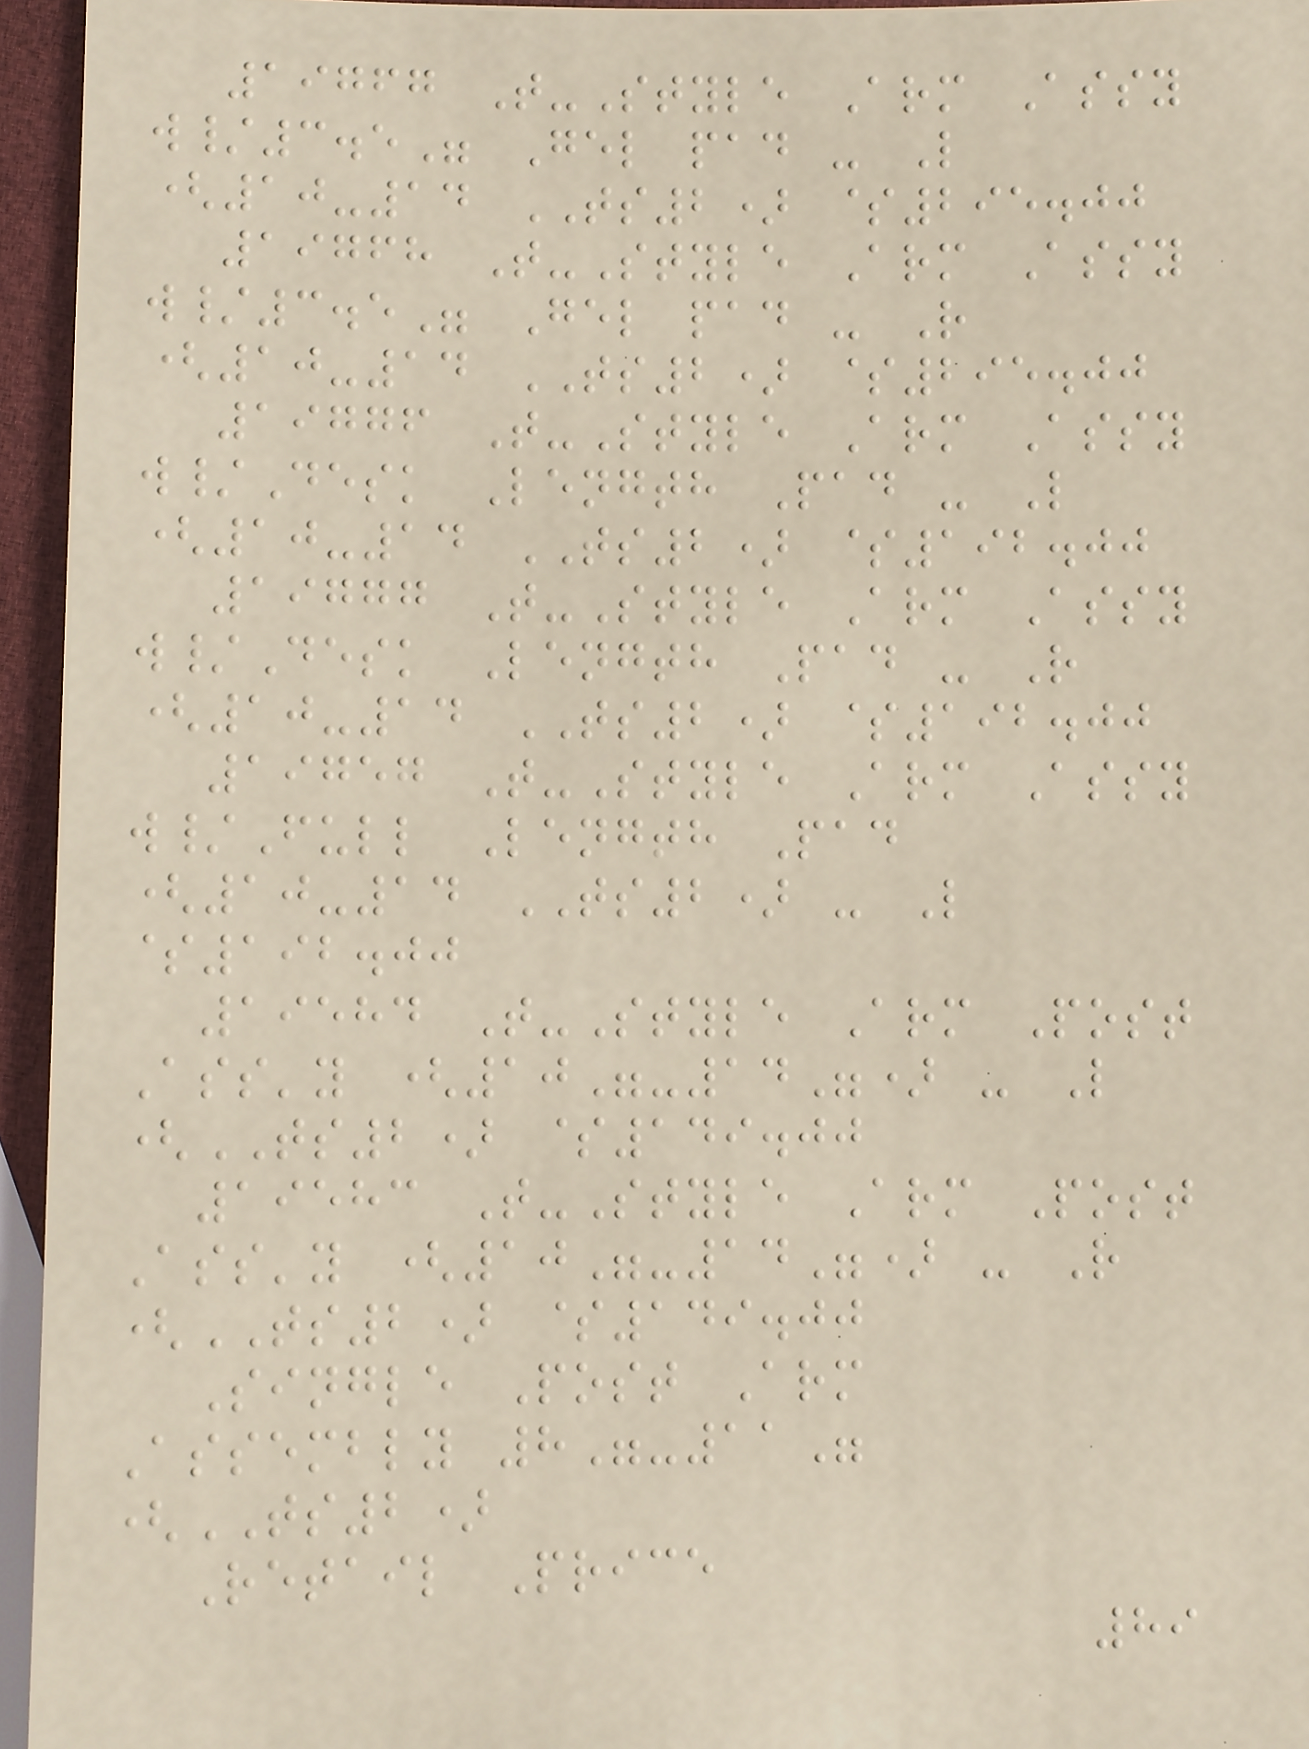19767 T-Style Arm Assy
w/3.5" Gel pad - L
(10-14 TS2) $295.00
19768 T-Style Arm Assy
w/3.5" Gel pad - R
(10-14 TS2) $295.00
19776 T-Style Arm Assy
w/Desk Length Pad - L
(10-14 TS2) $192.00
19777 T-Style Arm Assy
w/Desk Length Pad - R
(10-14 TS2) $192.00
19757 T-Style Arm Assy
w/Full Length Pad
(10-14 TS2) - L
$192.00
19584 T-Style Arm Post
Ass'y (10"-14") - L
(TS2) $149.00
19583 T-Style Arm Post
Ass'y (10"-14") - R
(TS2) $149.00
Single Post Arm
Assembly 8"-11"
(TS2)
Retail Price
89
